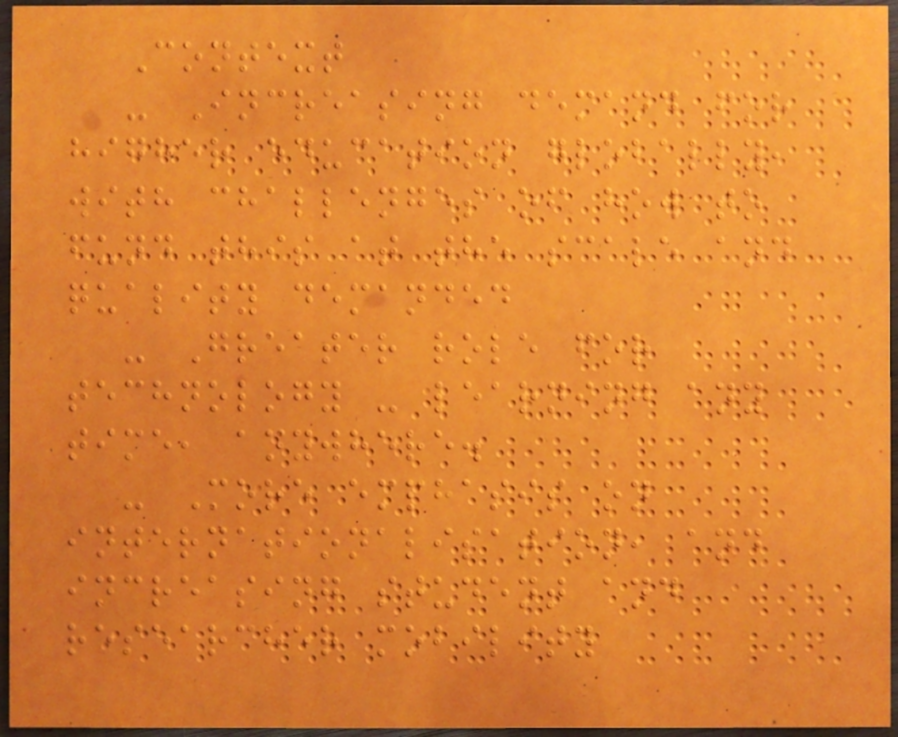Context
- Increasing demand for
higher education globally,
with challenges of how to
fund this at the scale and
quality demanded
- Greater role for
technology - learning any
time, anywhere.
- More emphasis on
internationalisation, and
increasing student and
researcher mobility
